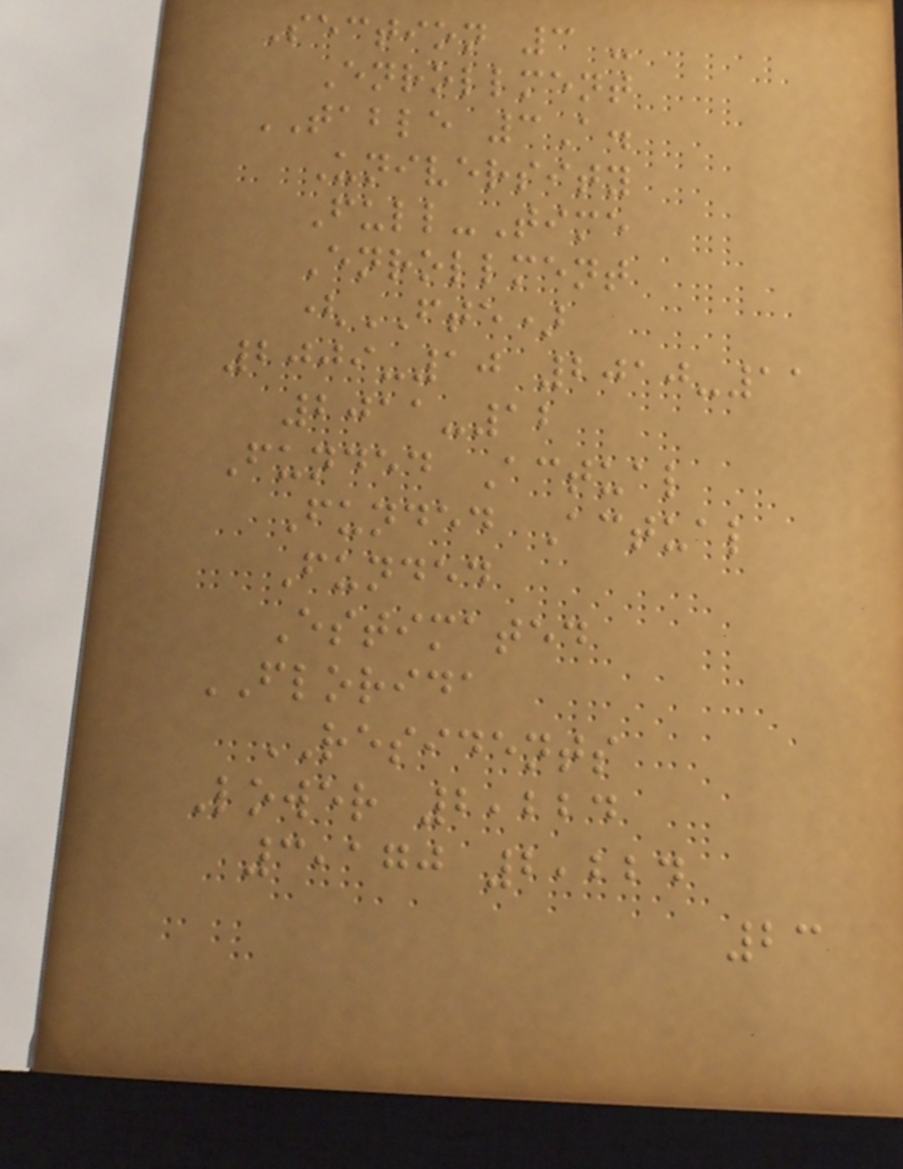Section 3 -
Enrollment
TABLE 3A.
University
Full-Time
Enrollment
(FTE)
2009-10 2010-11
2011-12
Funded Actual
Funded Actual
Funded
Estimated
FLORIDA
RESIDENTS
Lower 2,224
3,170 2,224
23
